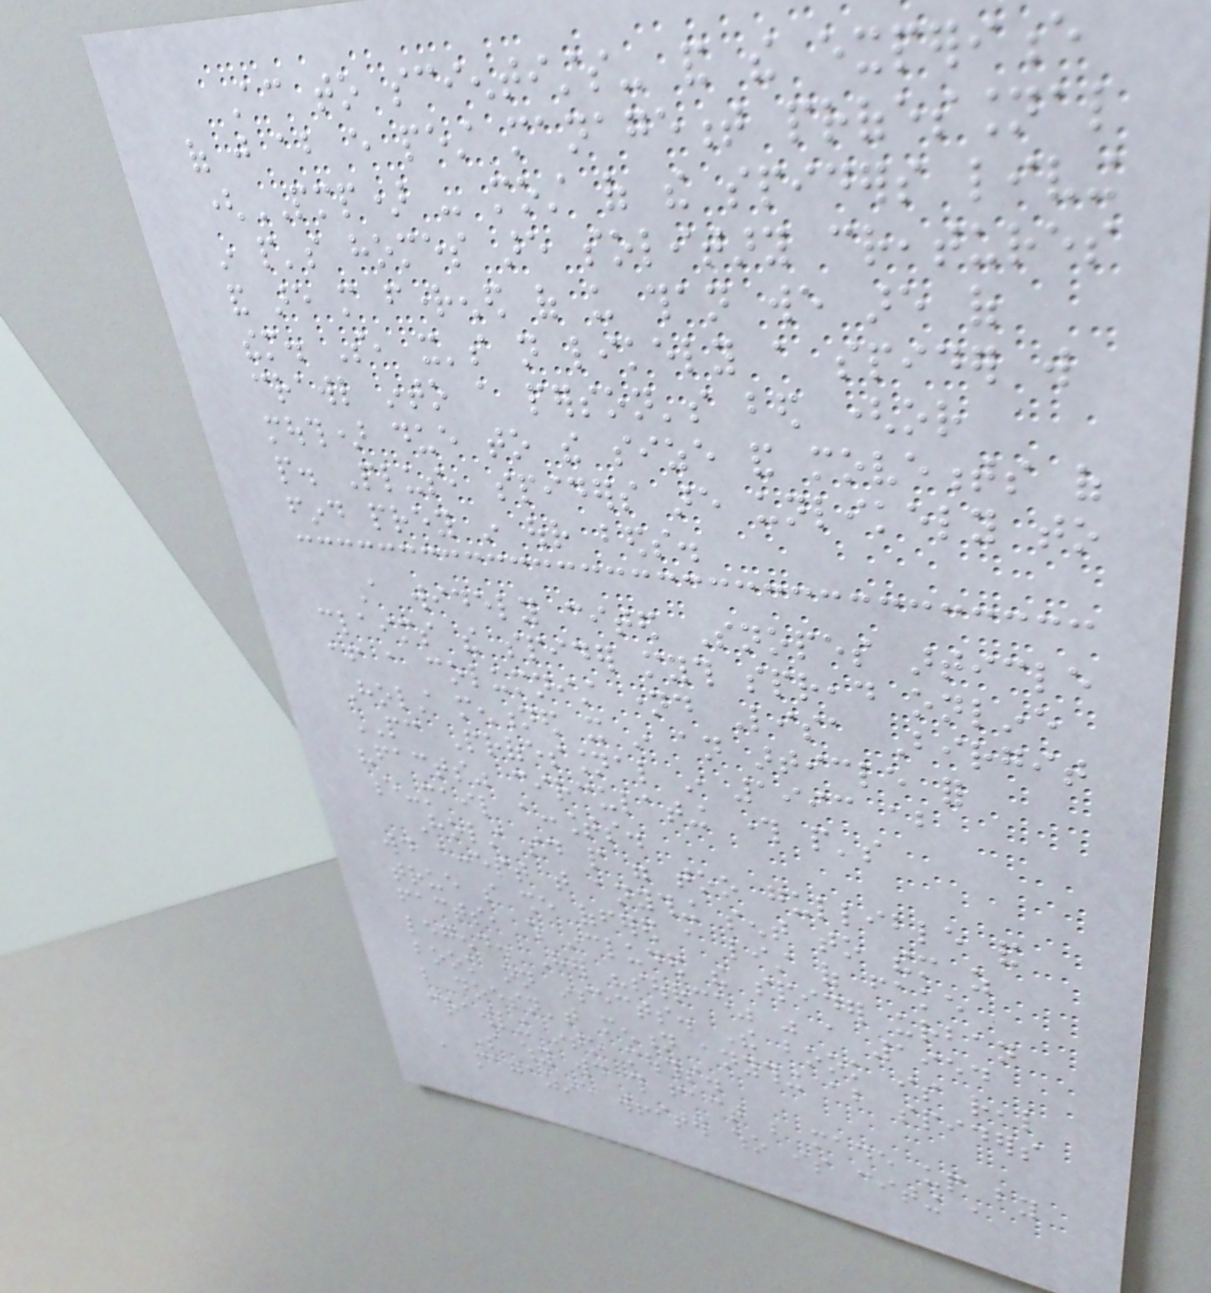According to scientists- and the experience
of just about every pest management professional
(PMP) - most of the spiders living
in people's homes are solitary creatures
and are more frightened of us than we are of
them. So, it's not likely a spider will
crawl into a person's bed (or
mouth) due to the size and movements of
people. Plus, spiders are unlikely to
find prey in our beds.
A widely cited Snopes article
claims the spider myth spread online
after a columnist named Lisa Birgit
Holst mentioned it in an article for
PC Professional in 1993 about
"facts" circulating through people's
e-mail accounts.
Holst said people were too gullible and
would accept that anything sent to them as
true so she offered a list of fake
facts, which included the spider urban
legend. Her "source" was a 1954
book on insects. The book is real
but doesn't mention anything about spiders
crawling into mouths.
So why would this fact be made up by
a magazine writer who is citing a
